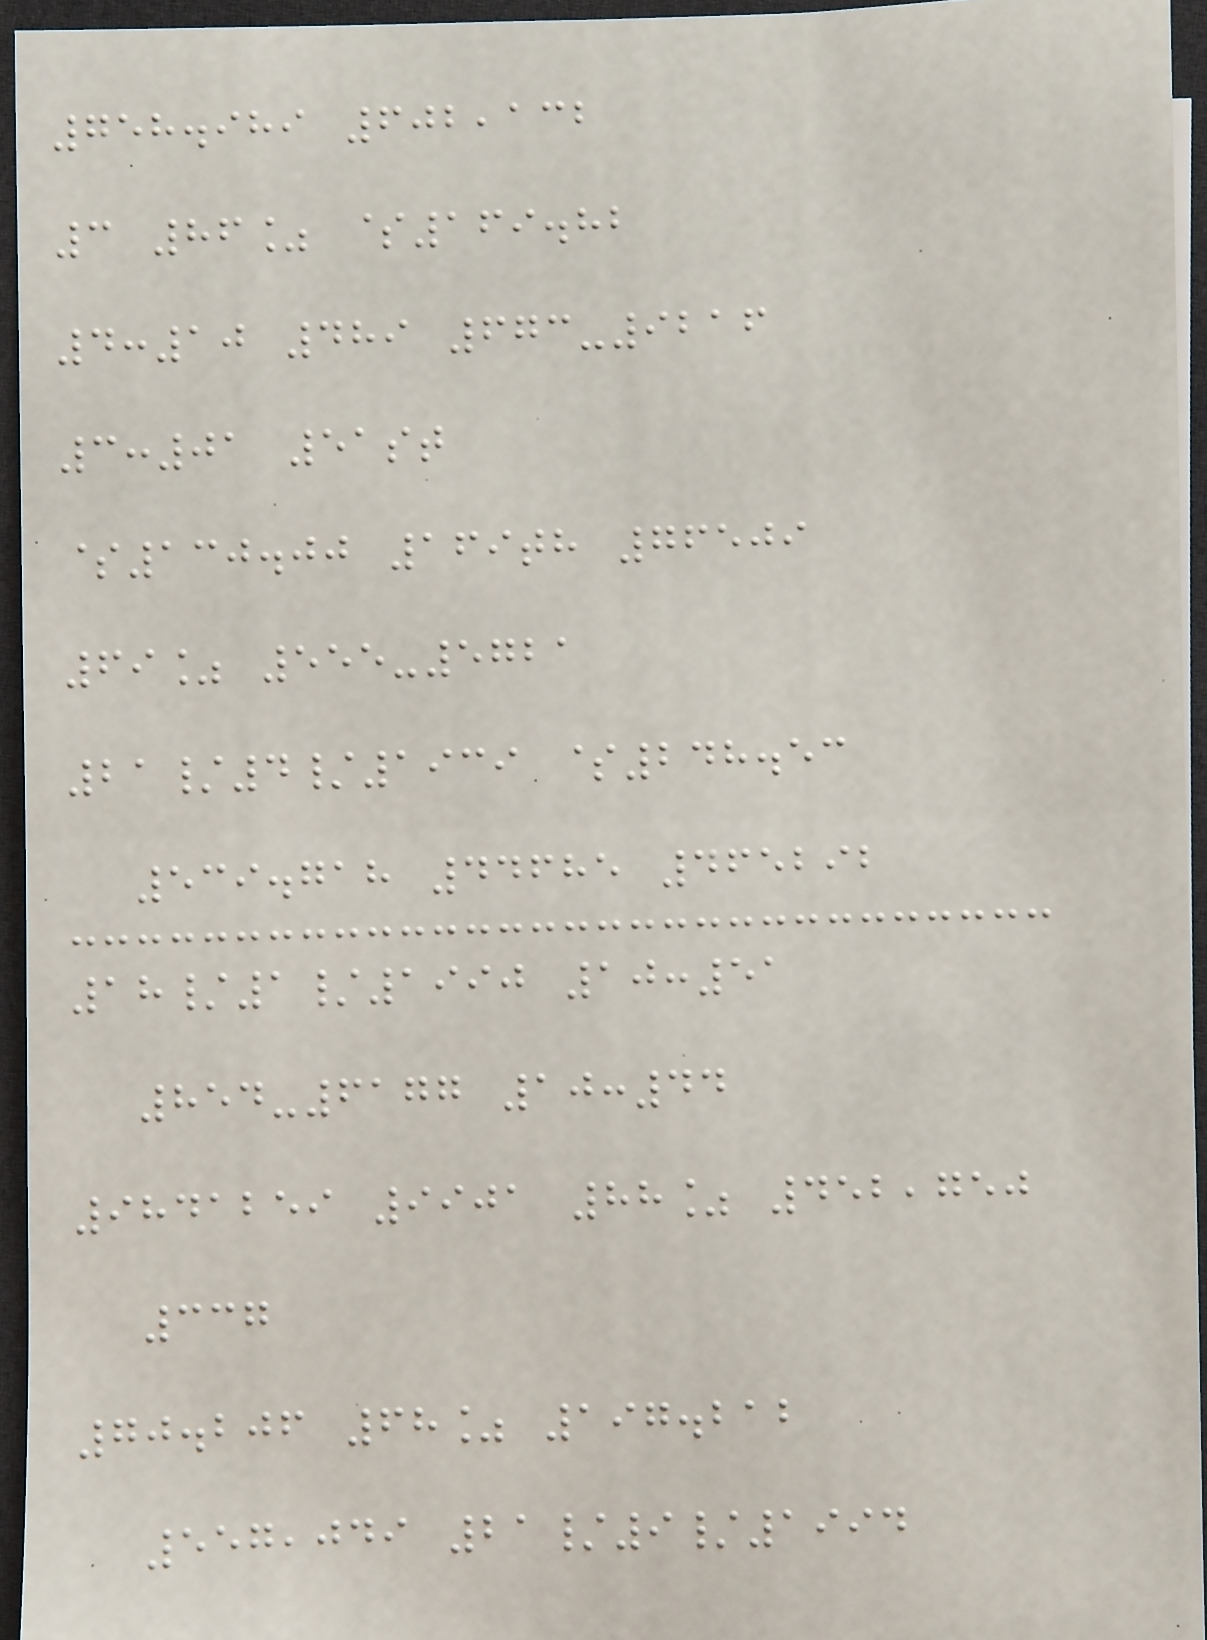758.989 602,132
3 86% $169.82
4:10 489 673-9216
3:01 51st
$130.00 169th 76509
69% 555-5721
21/4/1939 $248.53
539.718 44685 465292
18/1/1990 10:51
854-6177 10:44
9841259 9901 88% 452,750
337
70.206 68% 197.212
557,049 21/9/1994
